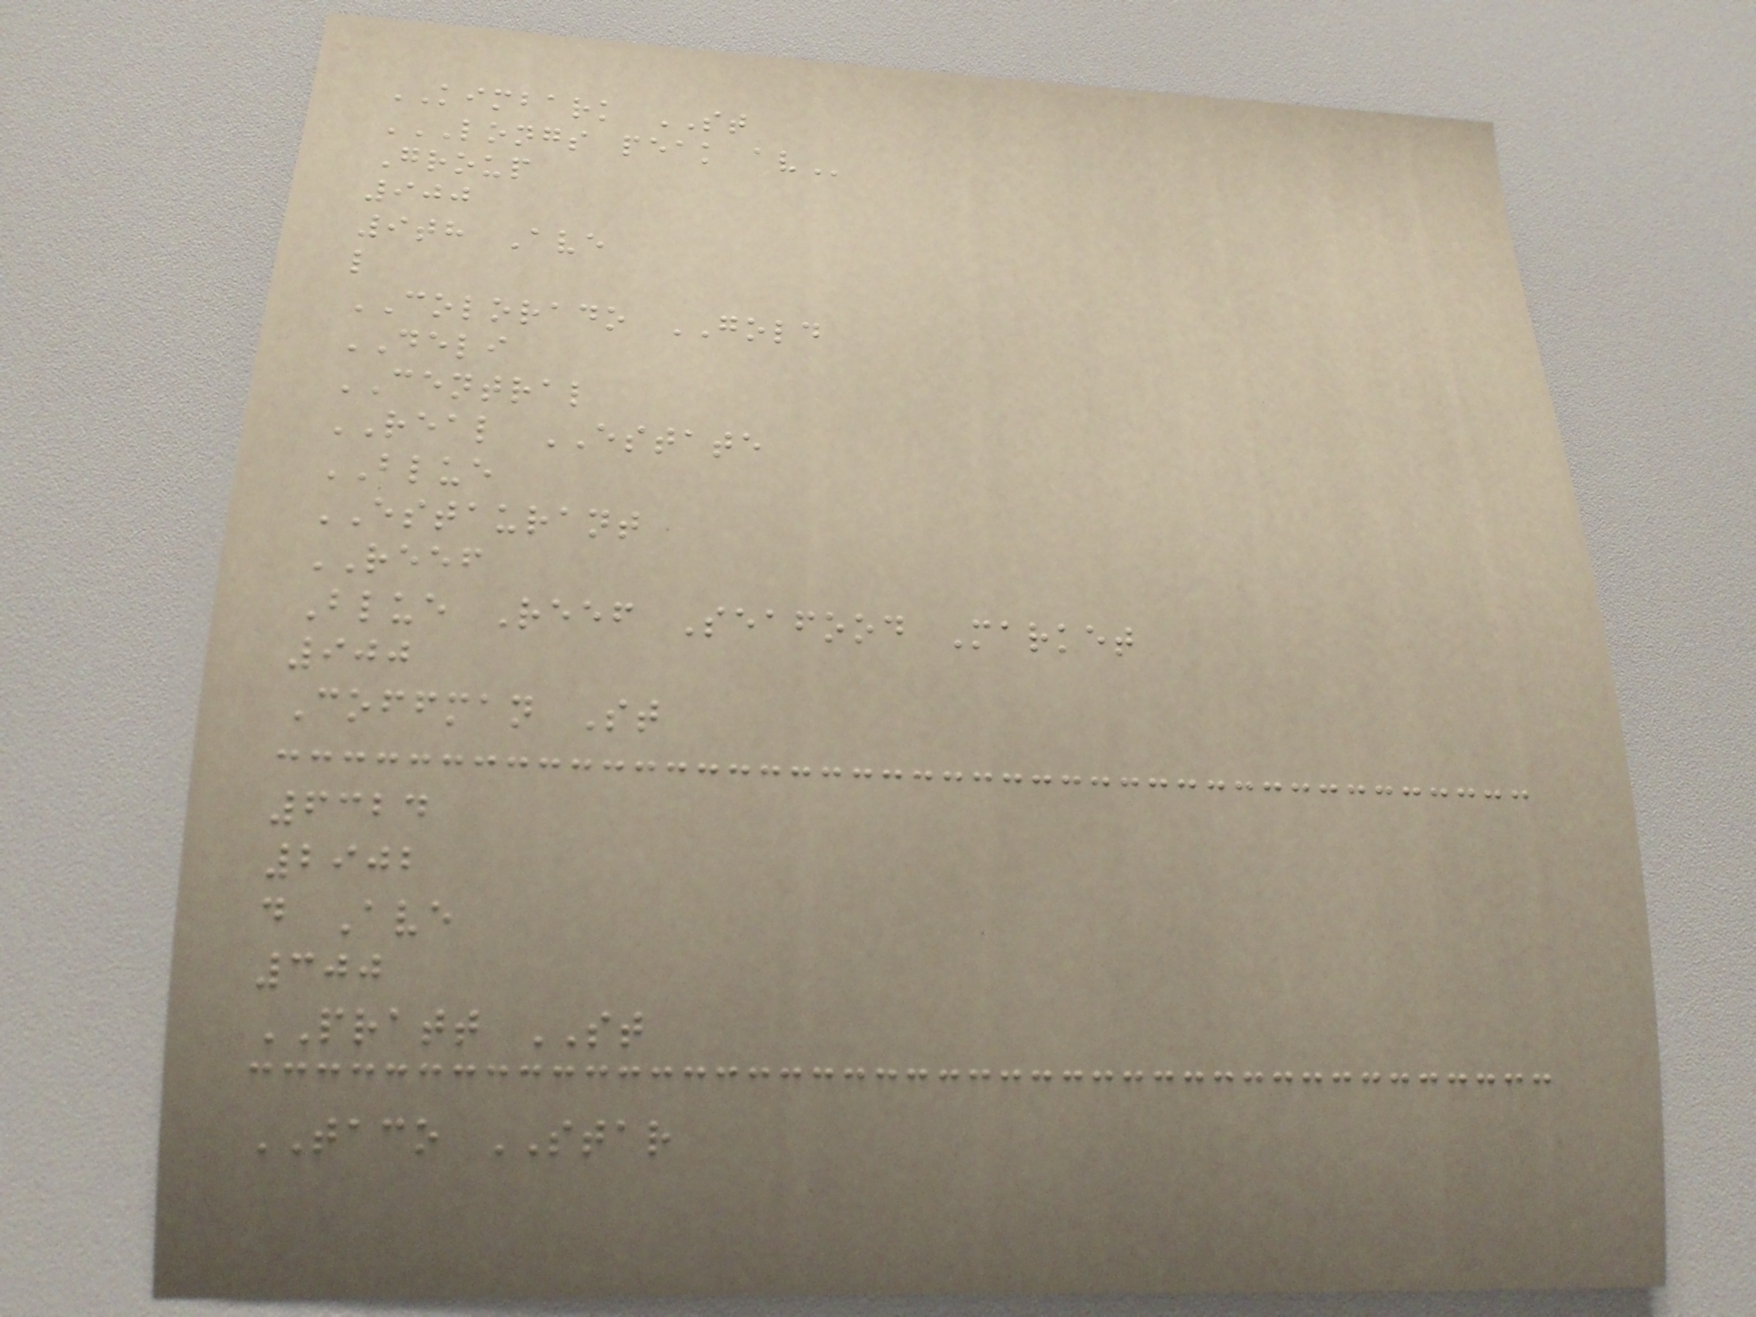KIMBARK ST
LONGS PEAK AV
Group
900
9th Ave
l
COLORADO GOLD
DELI
CENTRAL
REAL ESTATE
BLUE
ESTAURANT
REEF
Blue Reef Seafood Market
900
Coffman St
6324
2902
d Ave
300
PRATT ST
TACO STAR
